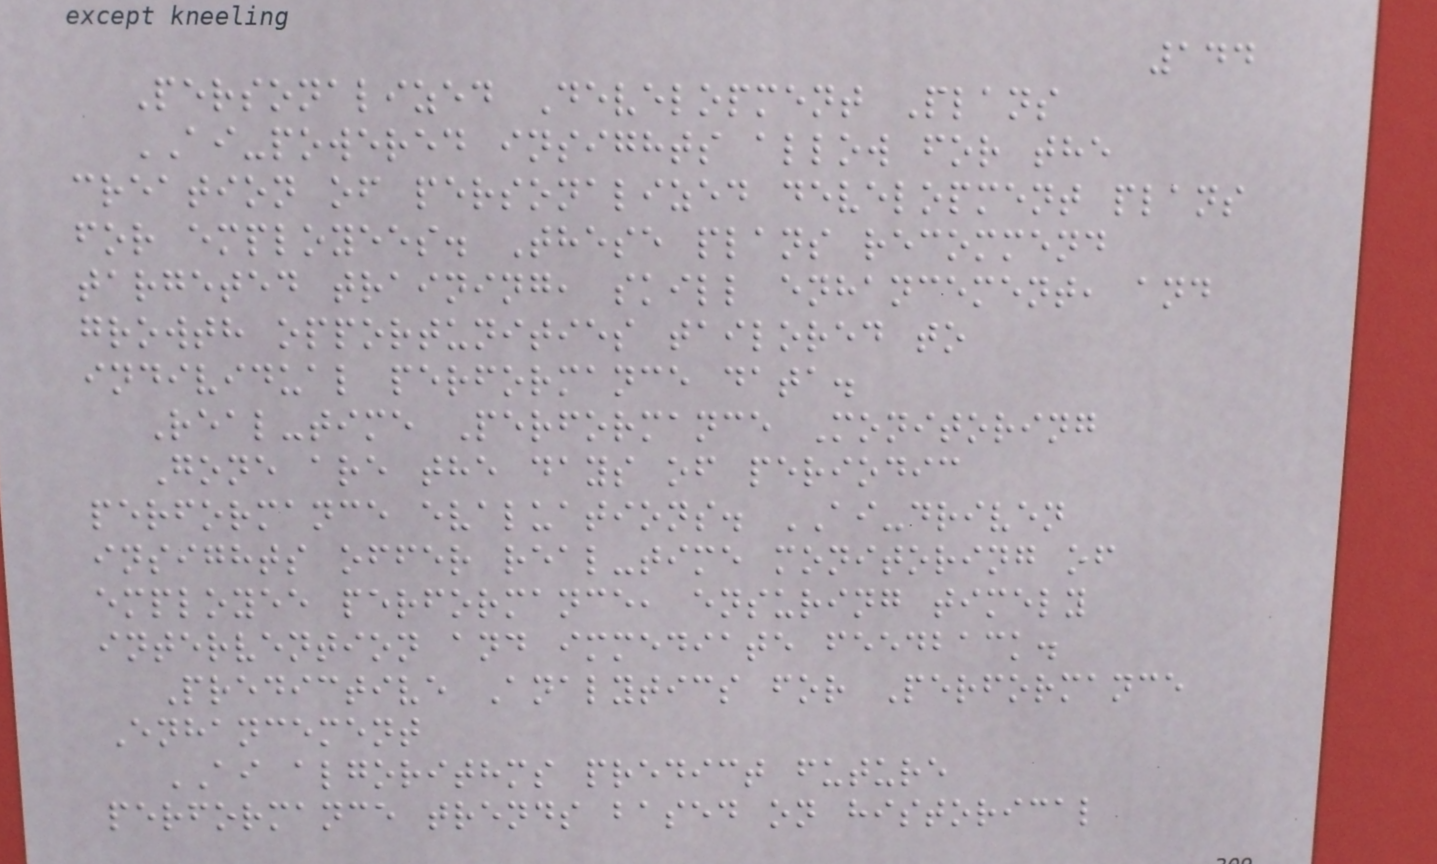144
Personalized Development Plans
AI-powered insights allow for the
creation of personalized development plans
for employees. These plans recommend
targeted training, skill enhancement, and
growth opportunities tailored to
individual performance data.
Real-time Performance Monitoring
Gone are the days of periodic
performance evaluations. AI-driven
insights offer real-time monitoring of
employee performance, ensuring timely
intervention and immediate feedback.
Predictive Analytics for Performance
Enhancement
AI algorithms predict future
performance trends based on historical
